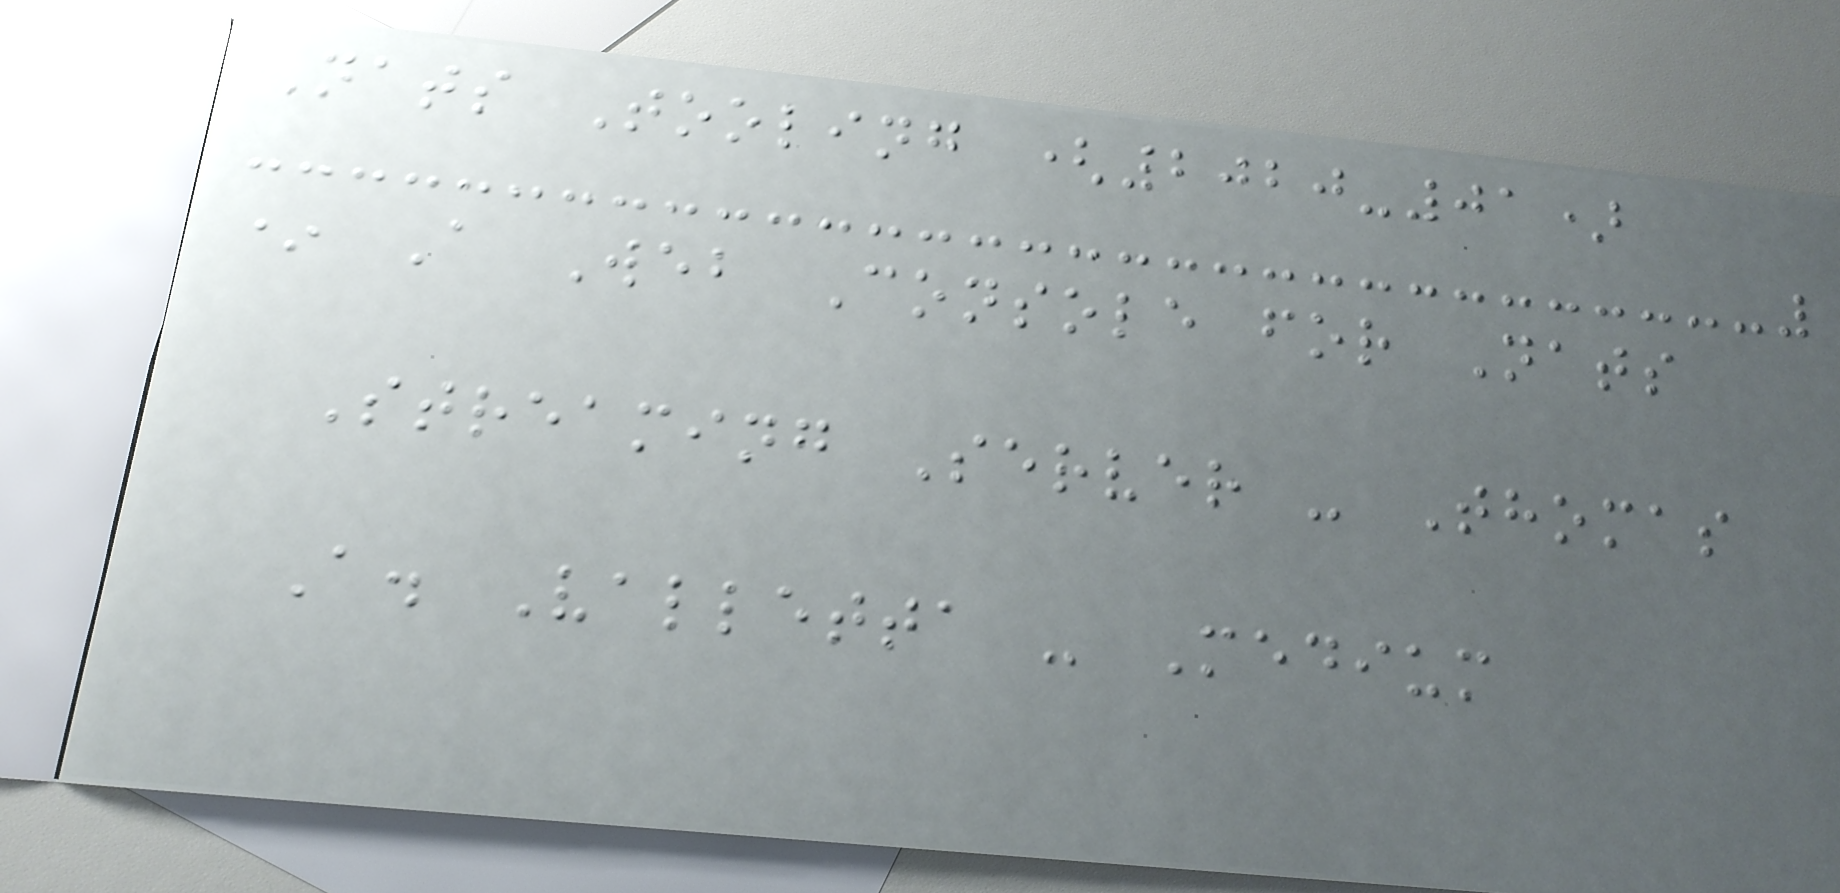Nats Tooling (2020-01)
* A Web Console for Nats
Streaming Server - Thomas
A. Valletta - Medium
